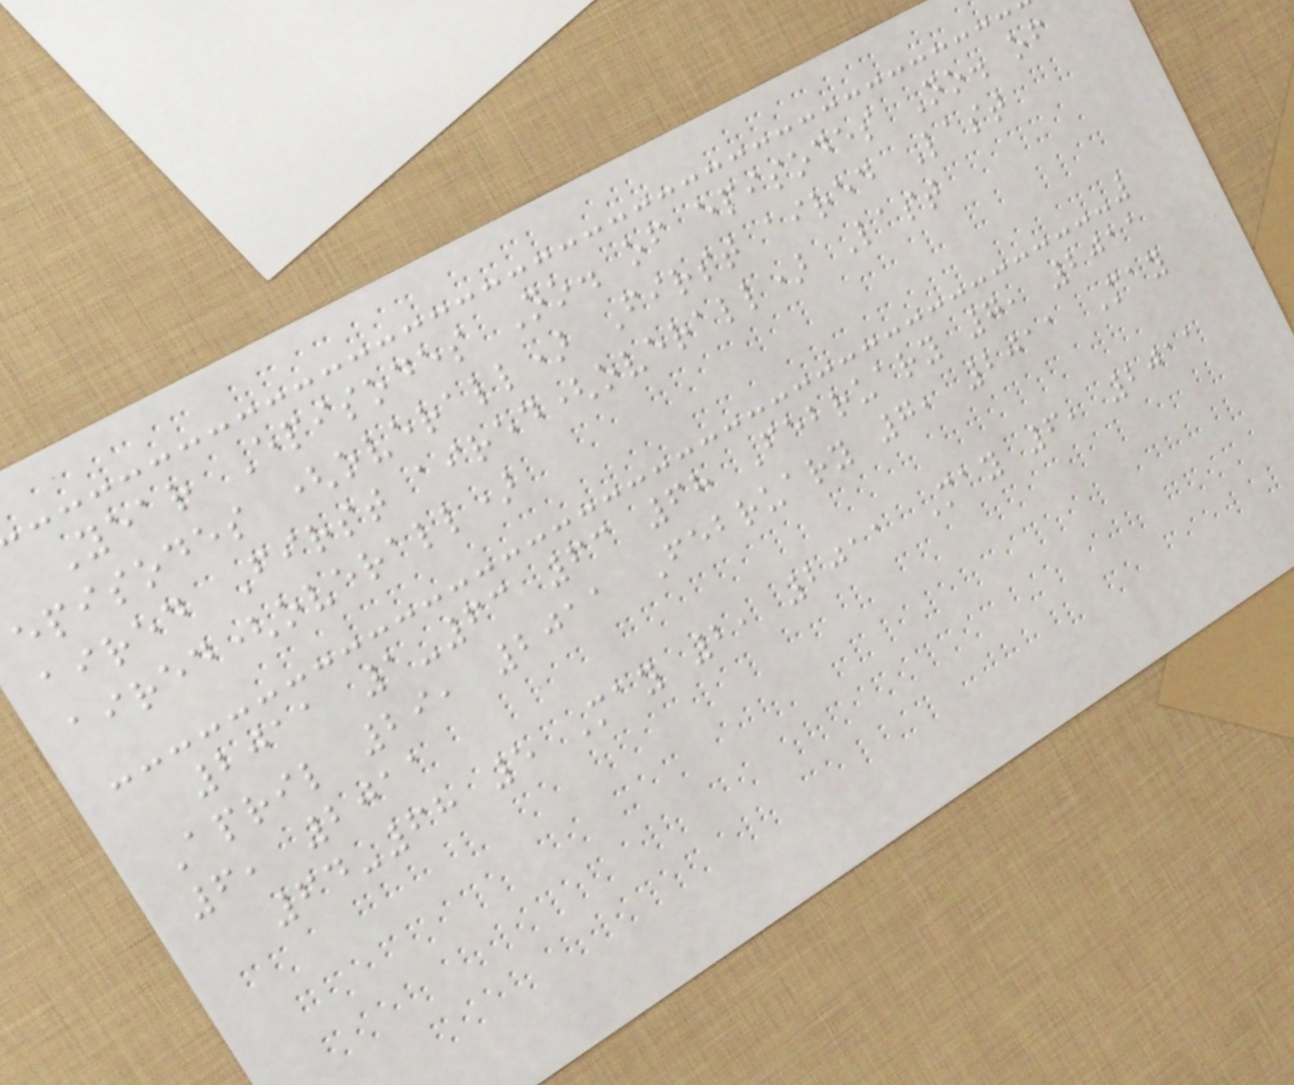Year Episodes No. of episodes No. of
episodes (overall) First aired Last
aired First aired(overall) Last
aired(overall)
2011 1-63 63 68 February 7, 2011
April 29, 2011 February 7, 2011 May
6, 2011
64-68 5 May 2, 2011 May 6, 2011
